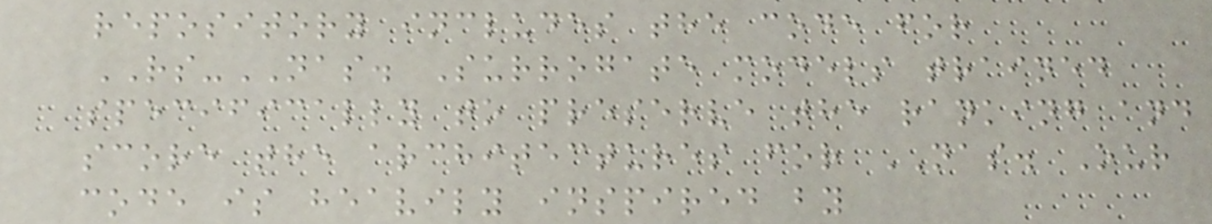repository includes the code for
RS-NAS. Surrogate models trained
specifically to preserve the ranking and
score the architectures for NAS. Our
code is heavily inspired by
